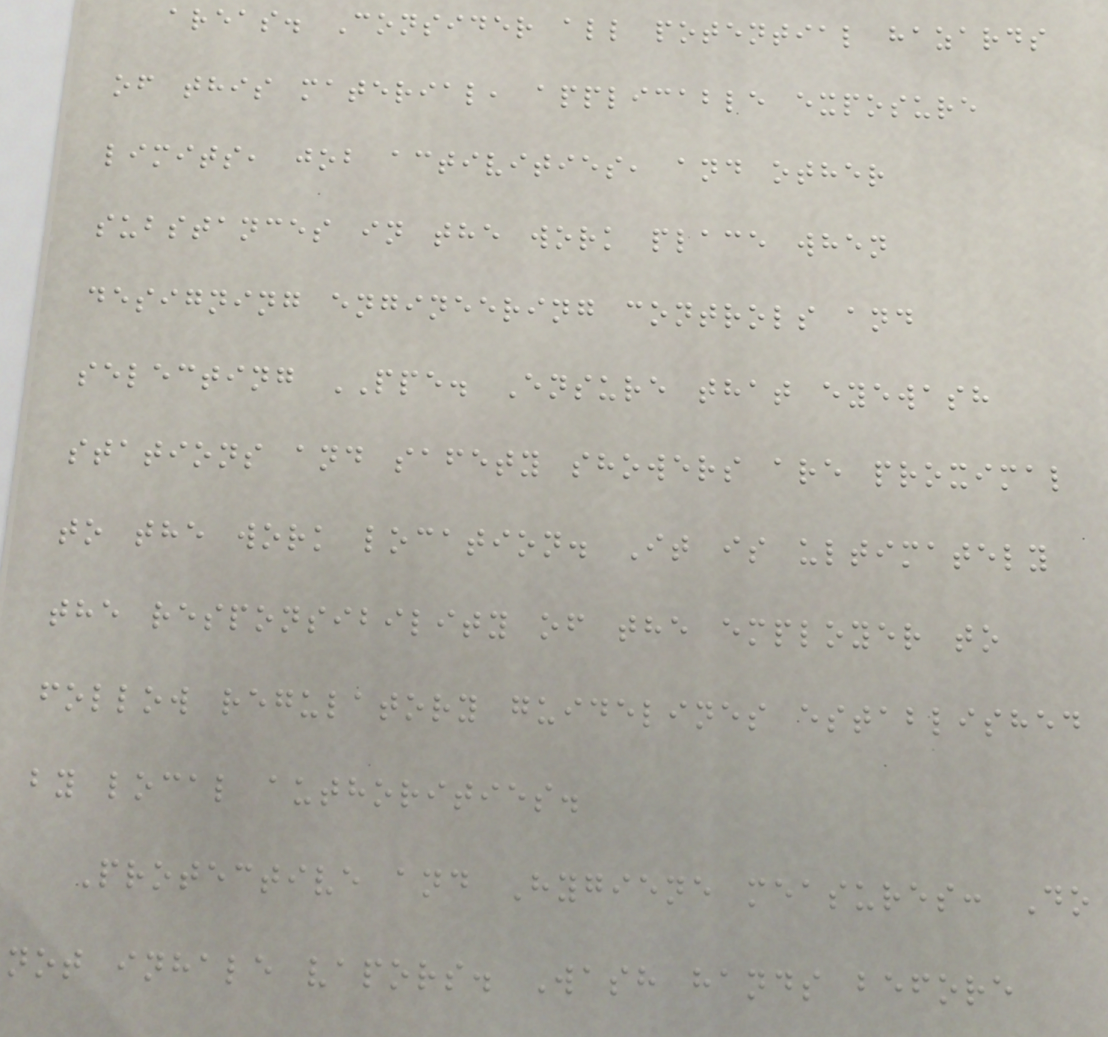areas. Consider all potential hazards
of this material, applicable exposure
limits, job activities, and other
substances in the work place when
designing engineering controls and
selecting PPE. Ensure that eyewash
stations and safety showers are proximal
to the work location. It is ultimately
the responsibility of the employer to
follow regulatory guidelines established
by local authorities.
Protective and Hygiene measures: Do
not inhale vapors. Wash hands before
